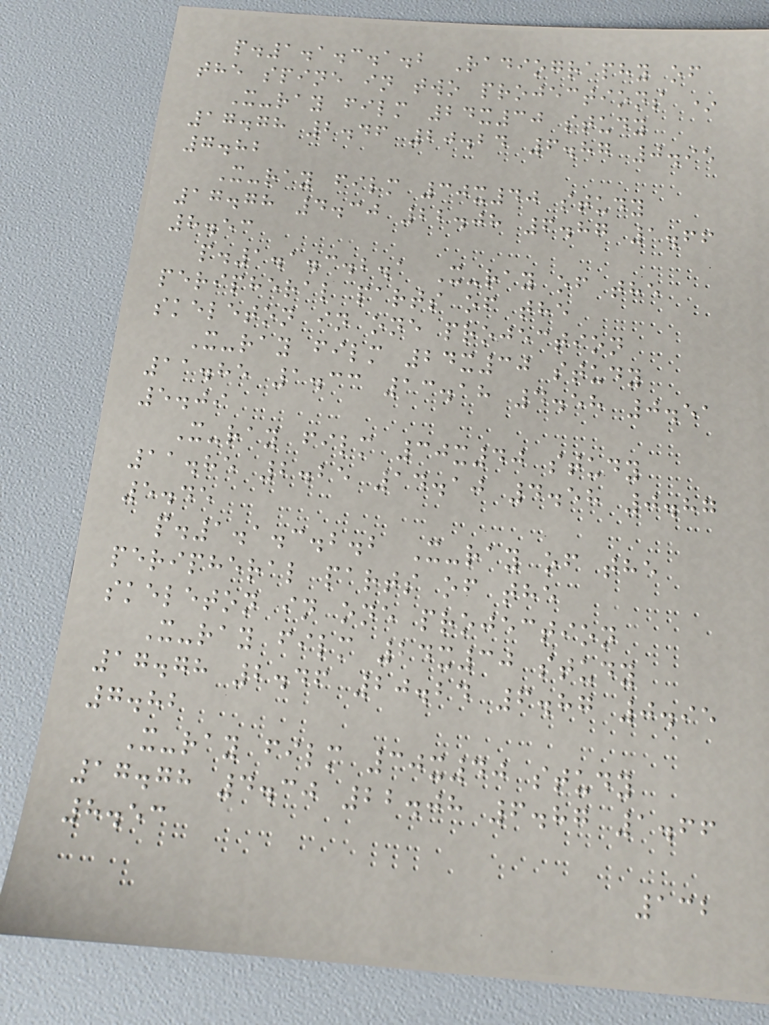p.1.1.3.1.2 Radiography of
the spine in two projections *
X-ray film 24x30 study
17.78 2.46 20.24 6.87 0.95
7.82
X-ray film 30x40 study
17.78 4.30 22.08 6.87 1.66
8.53
p.1.1.3.2.1 X-ray of the
peripheral parts of the
skeleton in one projection
X-ray film 24x30 study
11.85 1.33 13.18 4.58 0.51
5.09
X-ray film 30x40 study
11.85 2.25 14.10 4.58 0.87
5.45
p.1.1.3.2.2 X-ray of the
peripheral parts of the
skeleton in one projection
X-ray film 24x30 study
17.78 2.46 20.24 6.87 0.95
7.82
X-ray film 30x40 study
17.78 4.30 22.08 6.87 1.66
8.53
132
